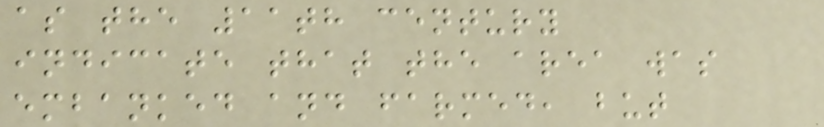as the 11th century
indicate that the area was
embanked and farmed, but
